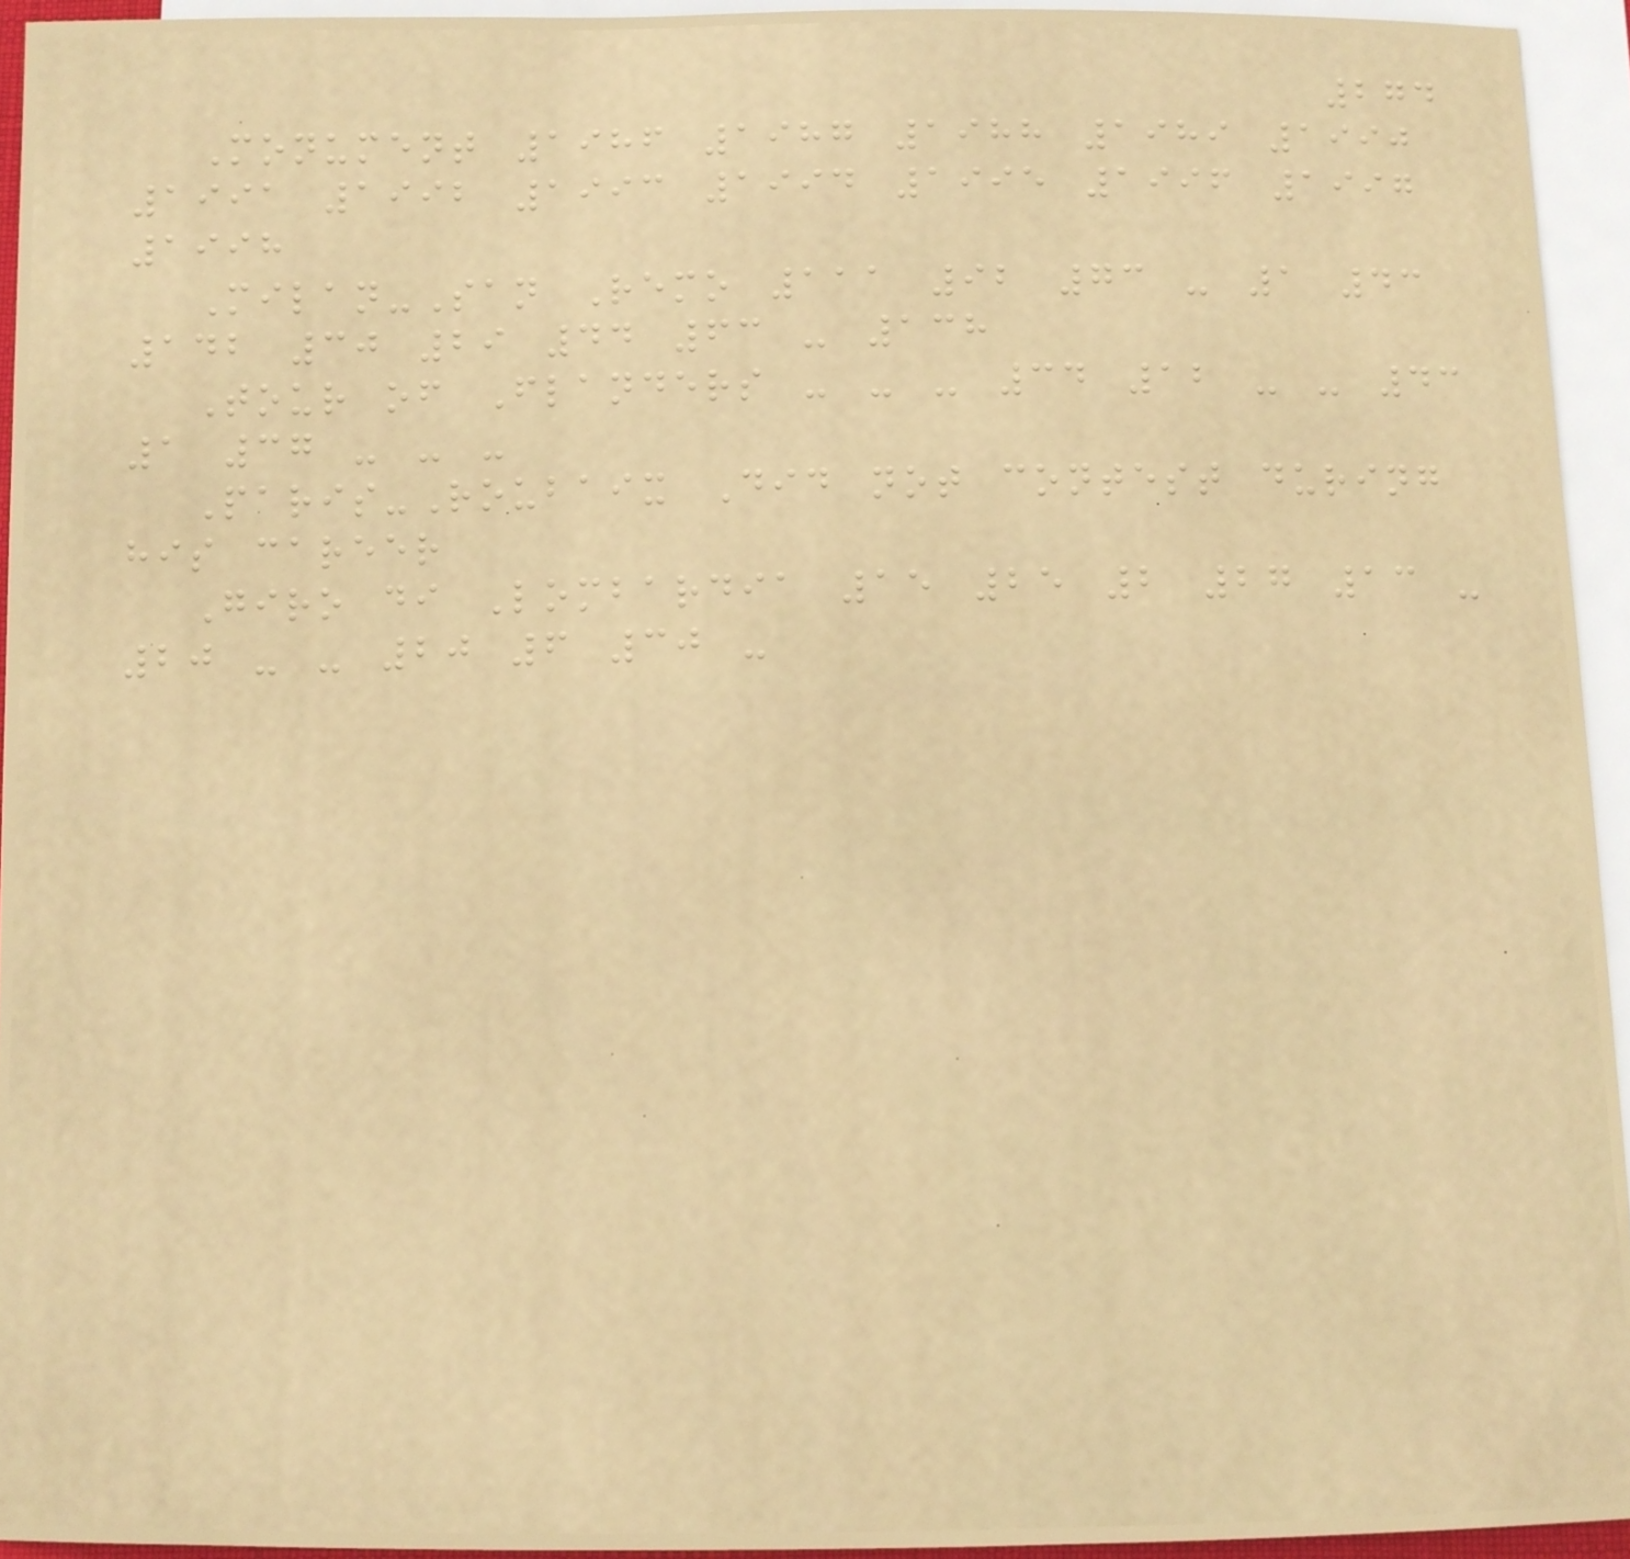274
Monument 1986 1987 1988 1989 1990
1991 1992 1993 1994 1995 1996 1997
1998
Milan-San Remo 111 92 73 - 1 43
142 30 29 44 63 - 138
Tour of Flanders - - - 34 12 - - 43
1 37 - - -
Paris-Roubaix Did not contest during
his career
Giro di Lombardia 15 25 2 27 13 -
20 - - 20 6 30 -
